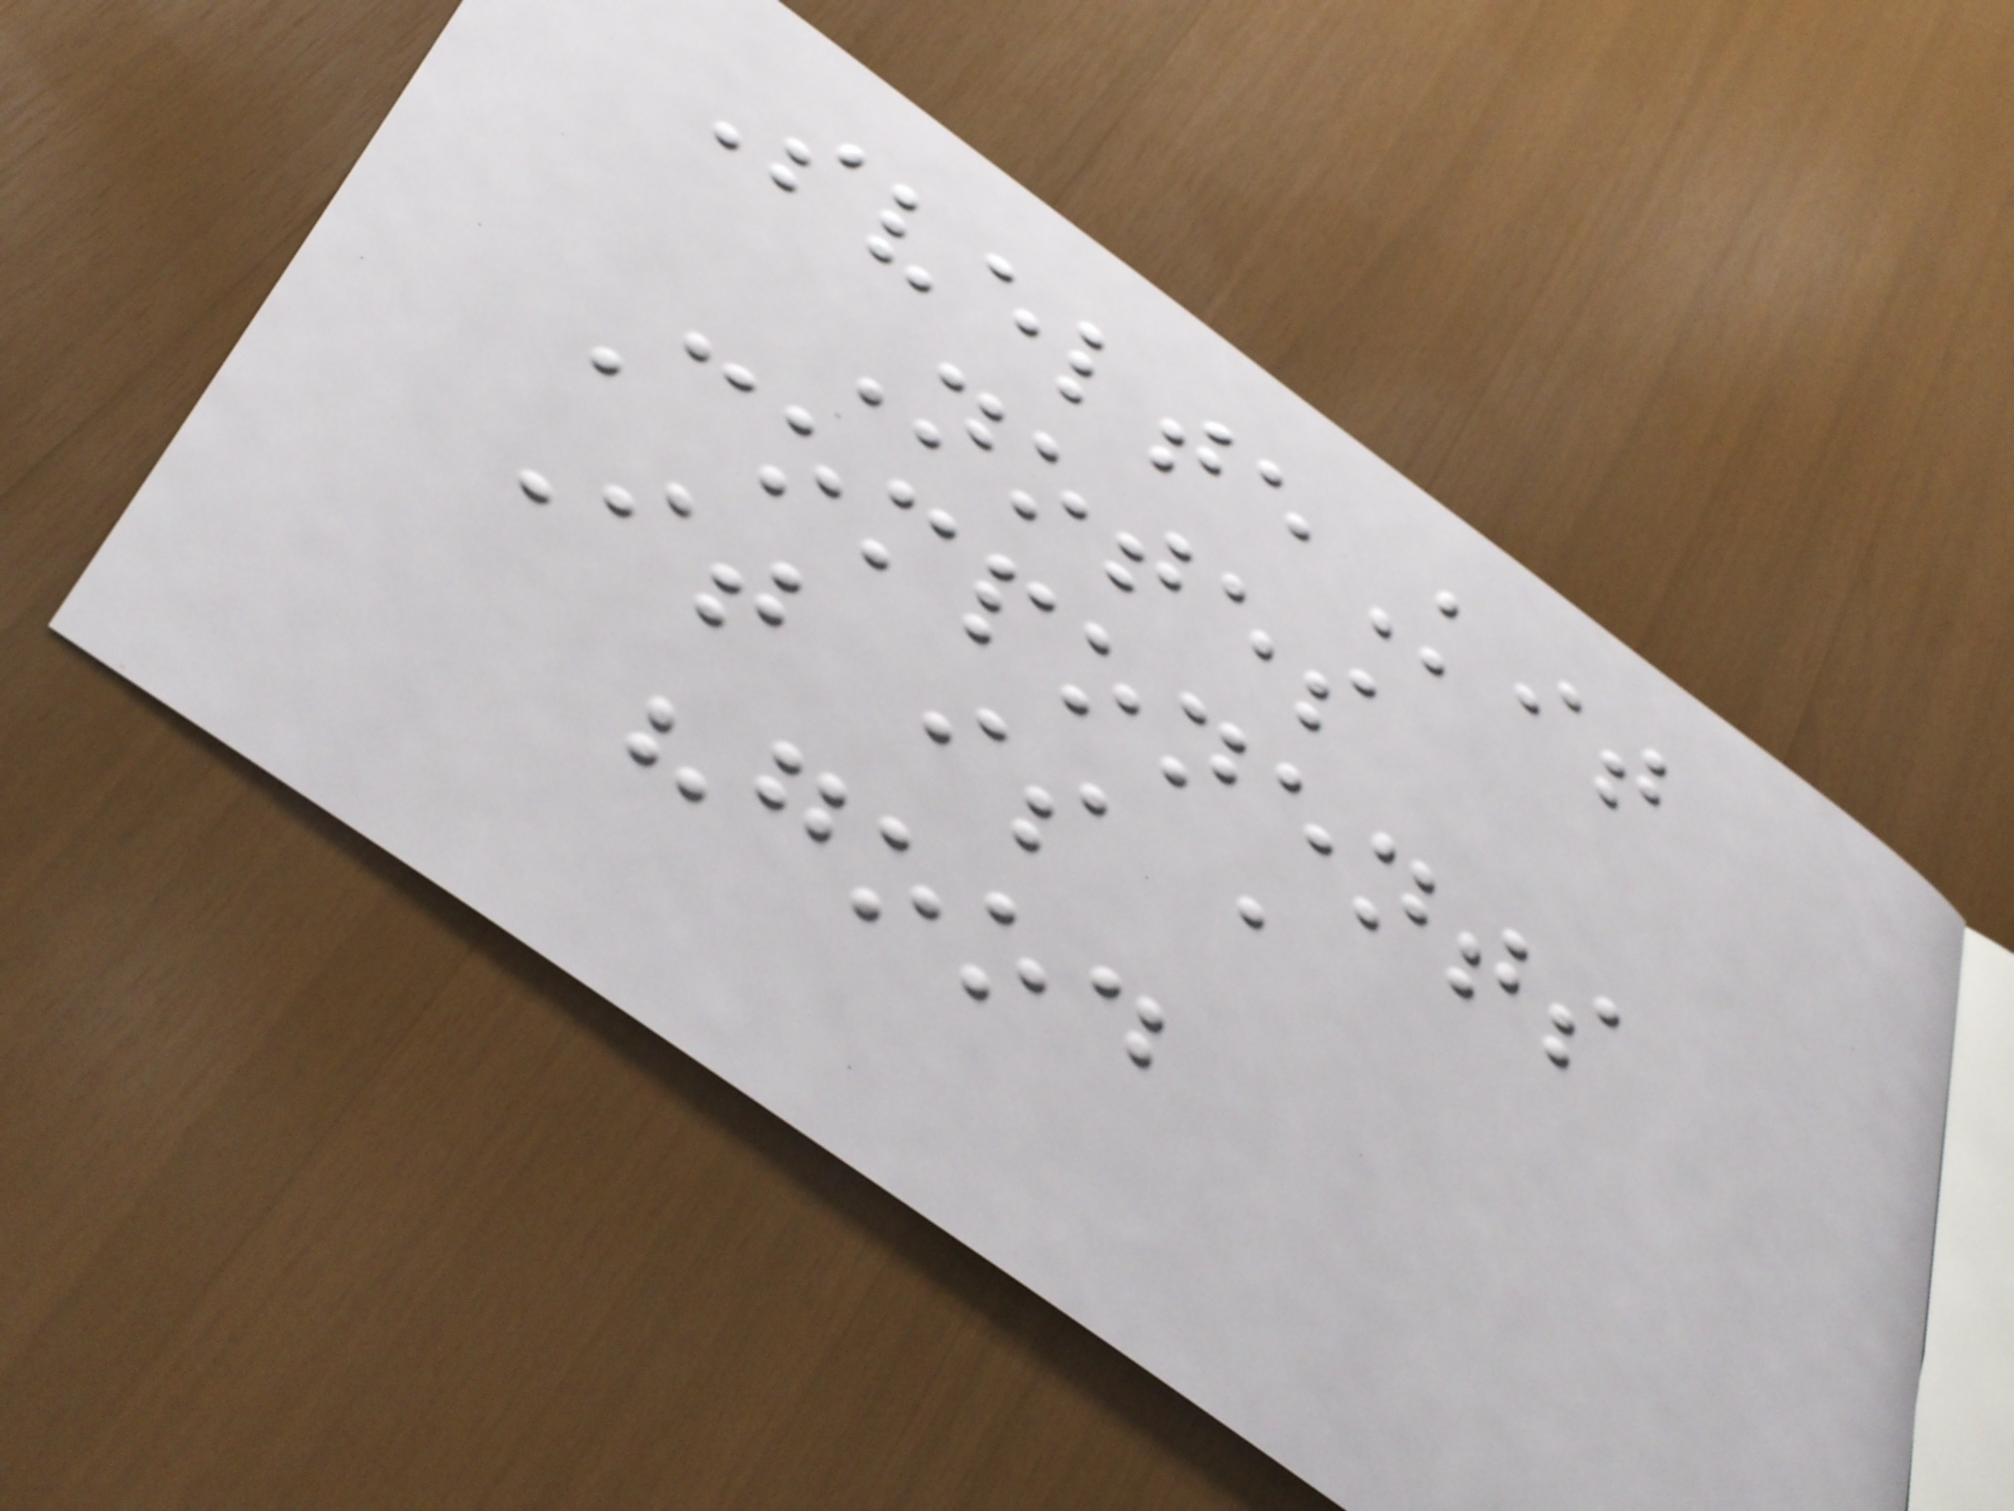SvelteKit
Notes
Components
It is a
"good
